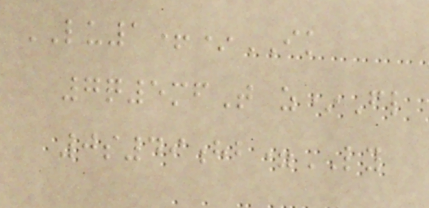LU1+*IK
7q5mfT z*Fl
0s49hb=LY
